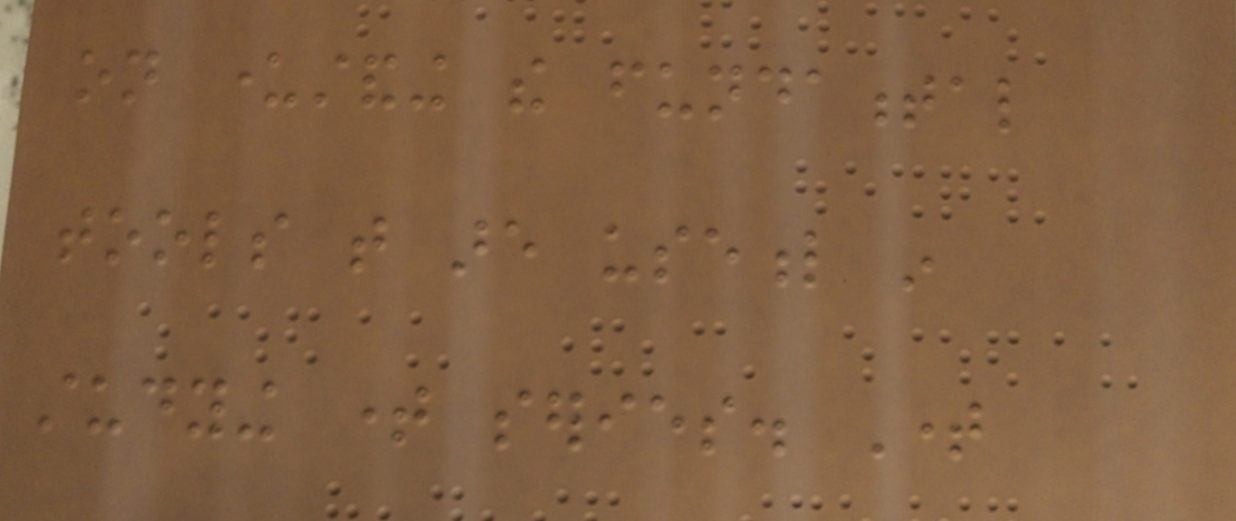on understanding the fundamental
tools that are useful in
studying time series. Time
